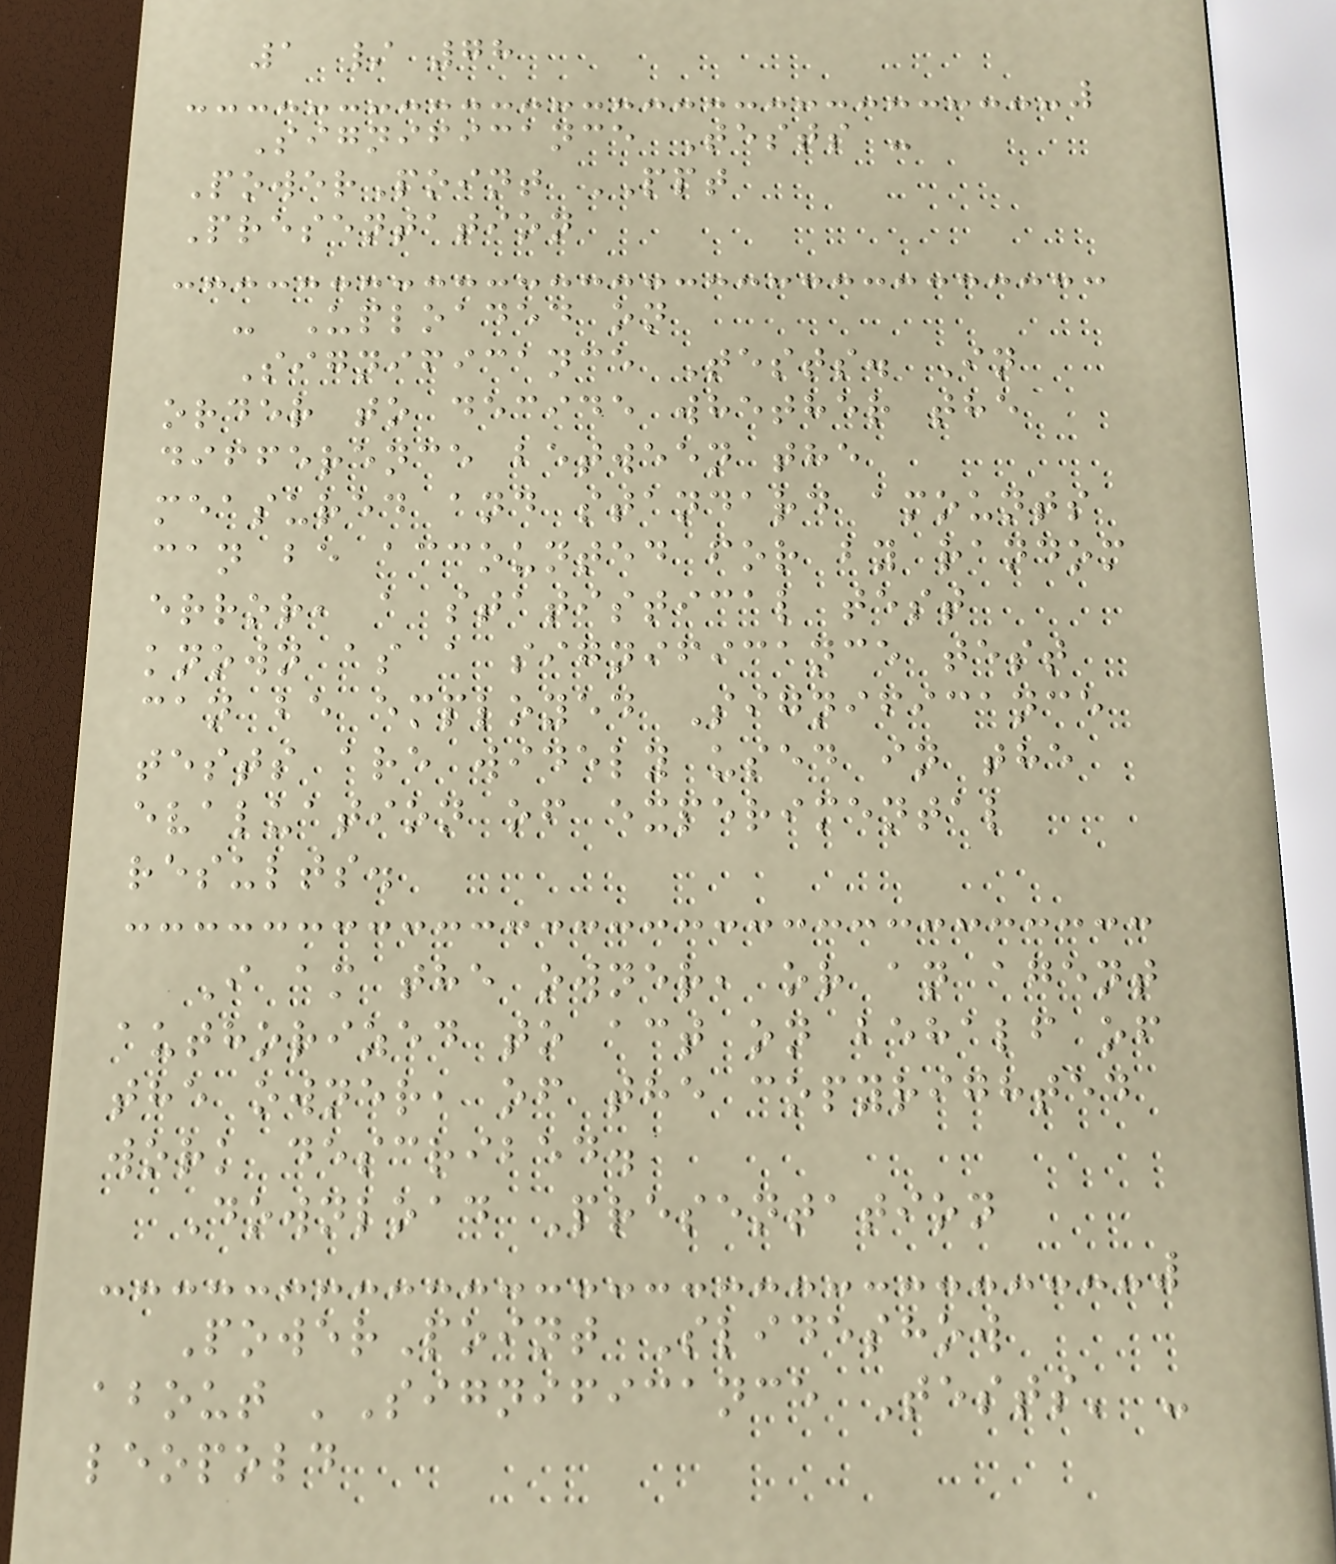1 / 78
Significance Tests -
PowerPoint PPT
Presentation
- Uploaded on
Significance Tests. In
order to decide whether the
difference between the
measured and standard amounts
can be accounted for by random
error, a statistical test
known as a significance test
can be employed Significance
tests are widely used in the
evaluation of experimental
results.
I am the owner, or an agent
authorized to act on behalf of
the owner, of the copyrighted
work described.
Download Presentation
PowerPoint Slideshow
about 'Significance Tests' -
leopold
